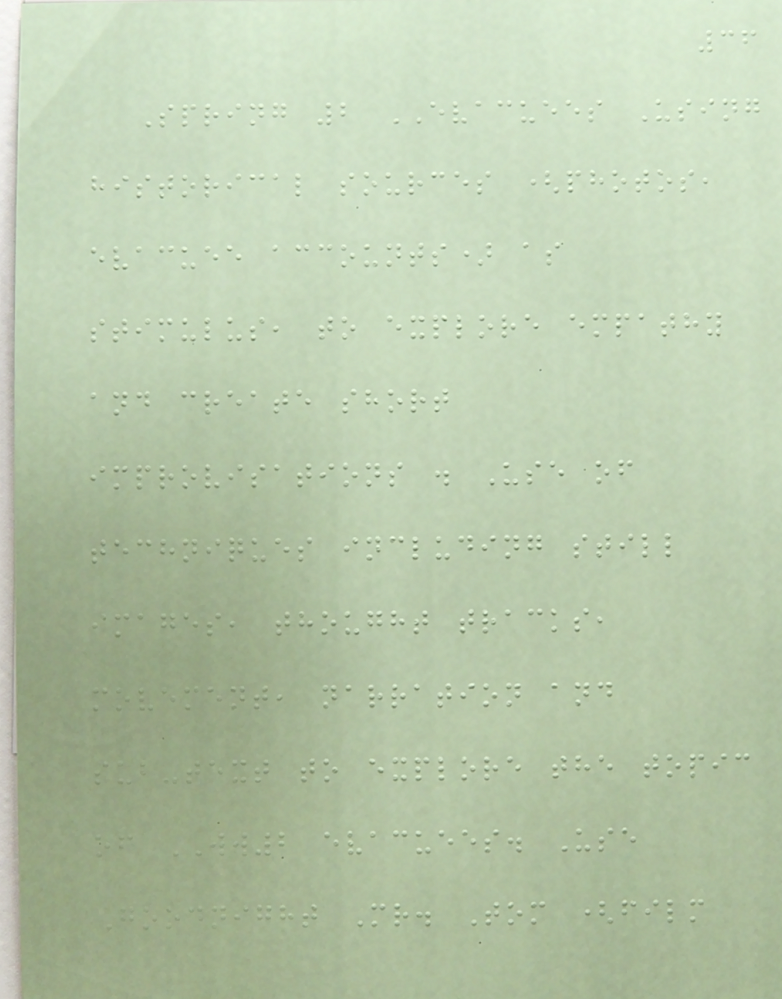36
Spring 2 EVACUEES Using
historical sources (photos,
evacuee accounts) as
stimulus, to explore empathy
and create short
improvisations . Use of
techniques including still
images, thought tracks,
movement, narration and
sub-text to explore the topic
of WW2 evacuees. Use
Goodnight Mr. Tom (film
